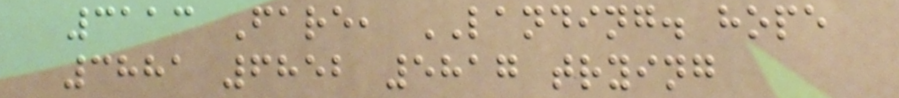3113 Fare, LANDING. hope
3881 6852 5817 trying
